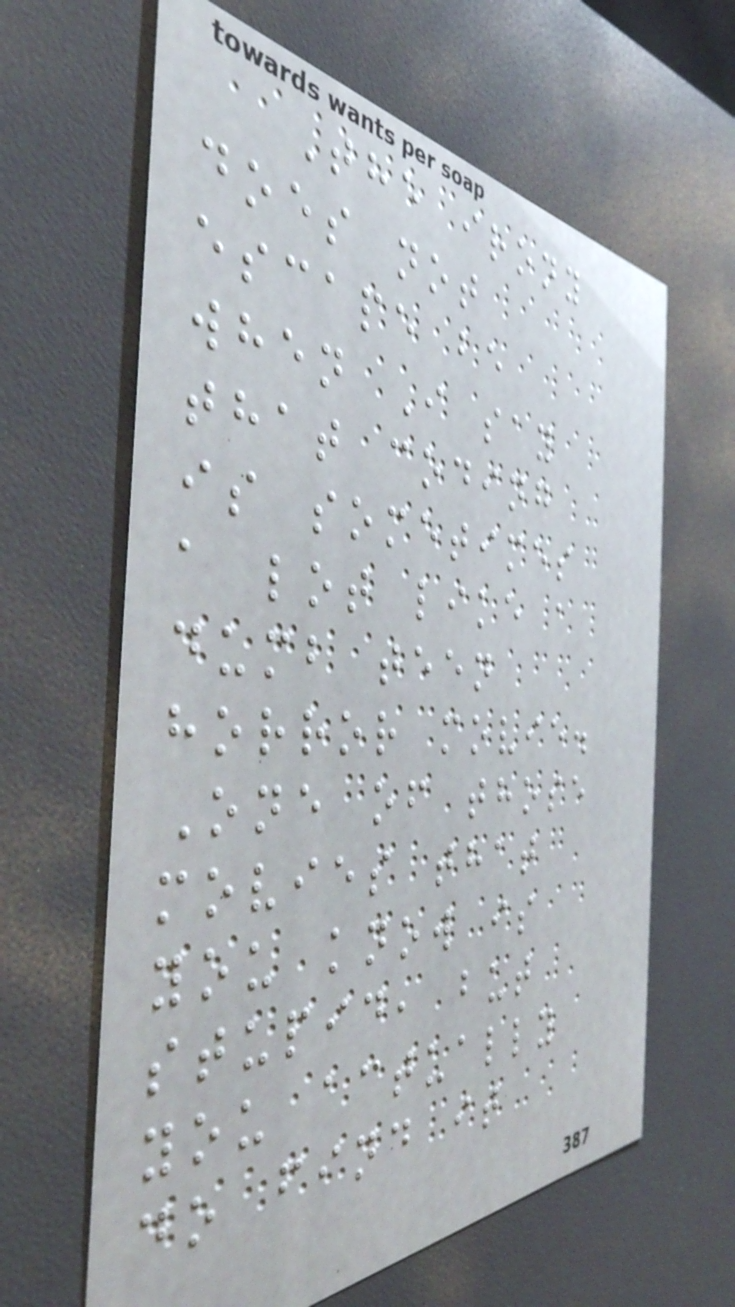The irony
does not
escape be
when I say
that coding
is sometimes
a lot like a
dumb teen
horror movie.
One of those
movies that
you know is
stupid, but
you actually
do find it
